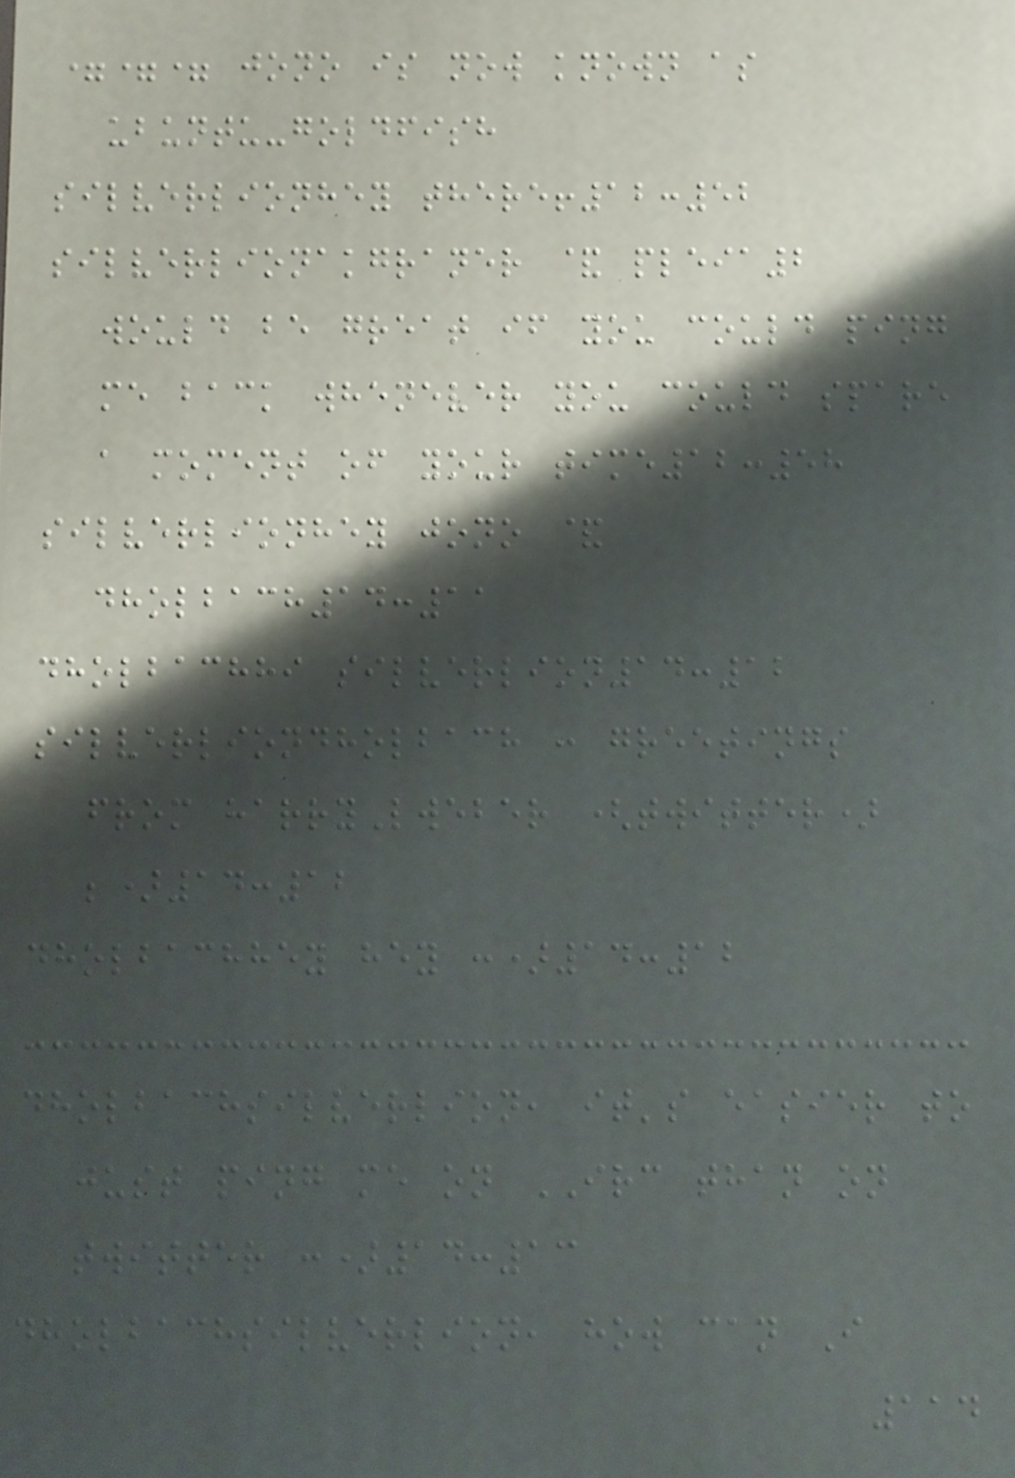=== jono is now known as
ubuntu-goldfish
silverlionhey there!12:52
silverlionakgraner & pleia2
would be great if you could ping
me back whenever you could spare
a moment of your time12:58
silverlionhey jono &
dholbach14:11
dholbachhi silverlion14:12
silverliondholbach : greetings
from harryLweber (twitter)
;)14:12
dholbachhey hey :)14:12
dholbachsilverlion, it's easier to
just ping me on IRC than on
twitter :)14:13
dholbachsilverlion, how can I
114
